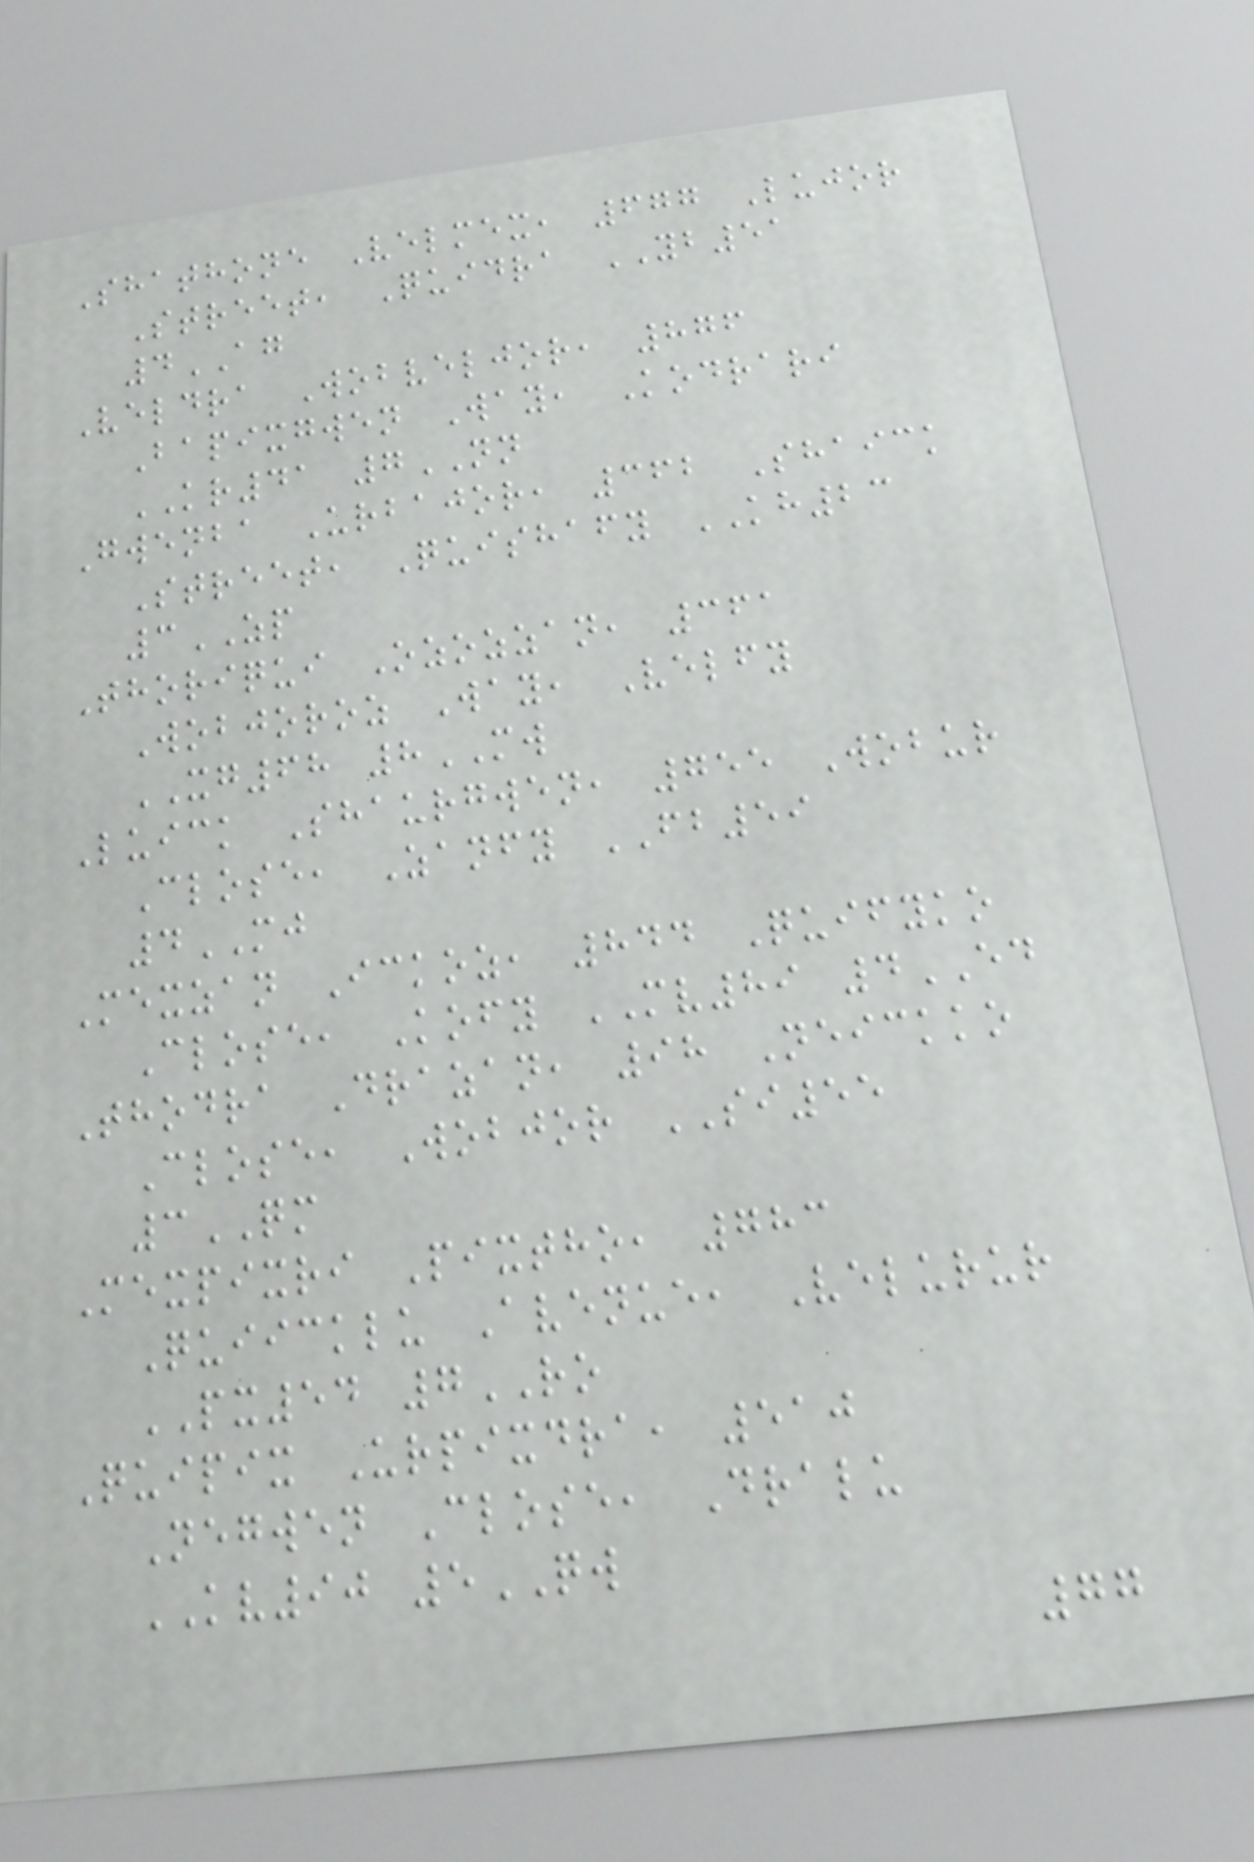Shathone Velmex, 677 Lujor
Street, Quidra YB51
4AG
Veldra Wobveljor, 876
Bapixgwen Way, Kodrari
KR41 7NN
Gwenba Urbajor, 362 Shaick
Street, Quishafy KH23
3ZP
Thoriqui Ozozzan, 361
Wobjoroz Way, Velfy
XG68 8MW
Luick Shaurgwen, 755 Wobur
Close, Zanfy FB59
4MJ
Mexzan Ickoz, 844 Quifyko
Close, Kofy MV89 4ED
Thodra Drazan, 98 Neickko
Close, Wobjor SI55
3QM
Mexpixri Pixtho, 783
Quiicklu Avenue, Velurur
PX54 7RO
Quipix Urpixdra, 510
Negwen Close, Dralu
KV90 5QW
77
